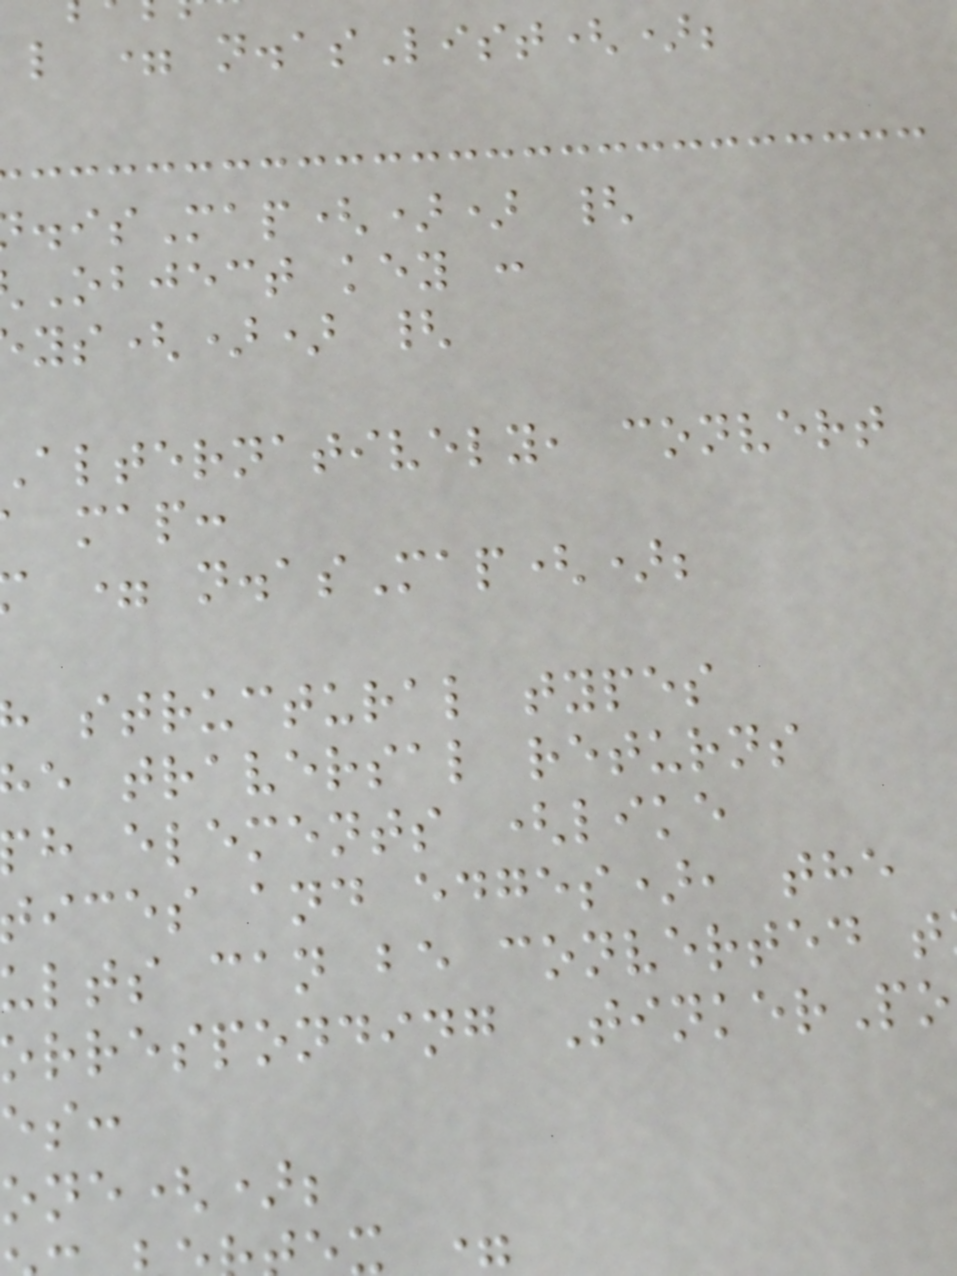l = n.asList();
.isMap()) {
Object key :
ys()) {
alternatively, convert
map:
= n.asMap();
structural types
e traversal returns
h elements (like
ices and edges), the
ults can be converted t
orresponding TinkerPo
one();
